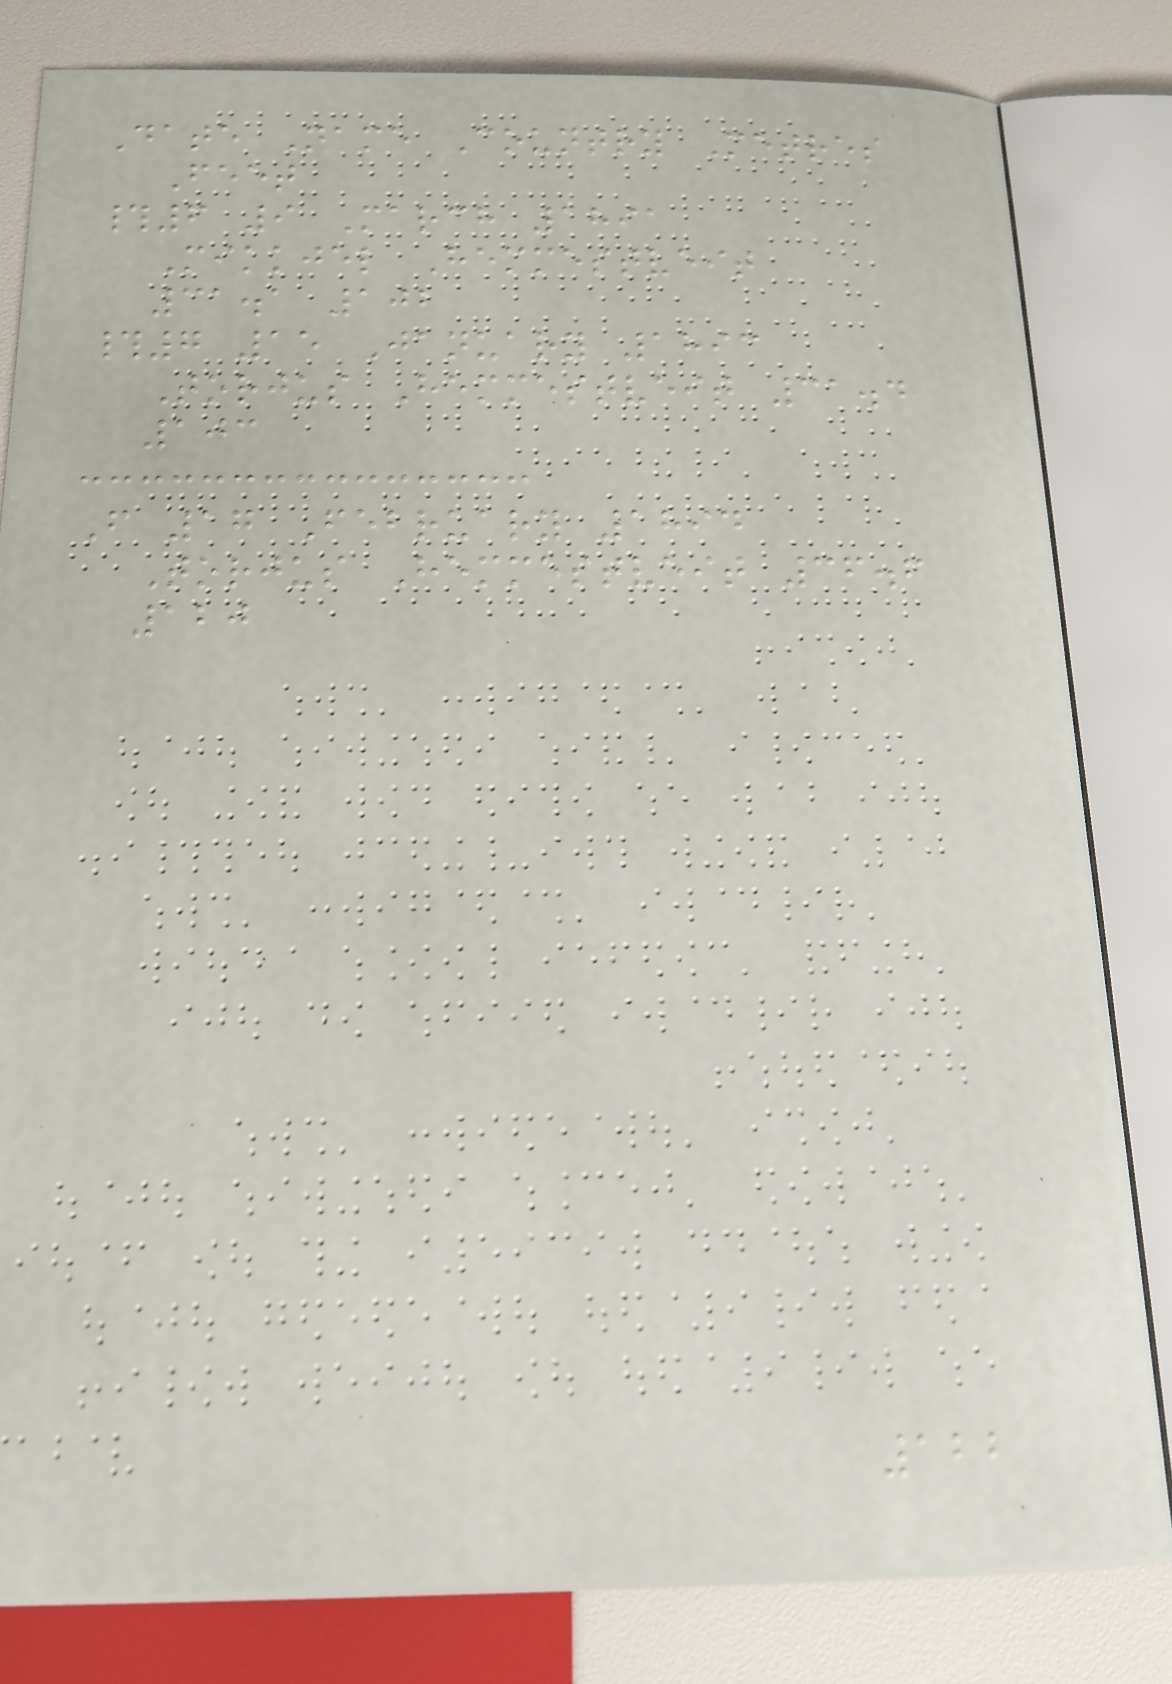Date Name Country Metres
Feet
#6 9 March 1891
Mikkjel Hemmestveit
31.1 102
#7 15 January 1893
Torjus Hemmestveit 31.4
103
F 17 February 1894
Torjus Hemmestveit 36.6
120
122
